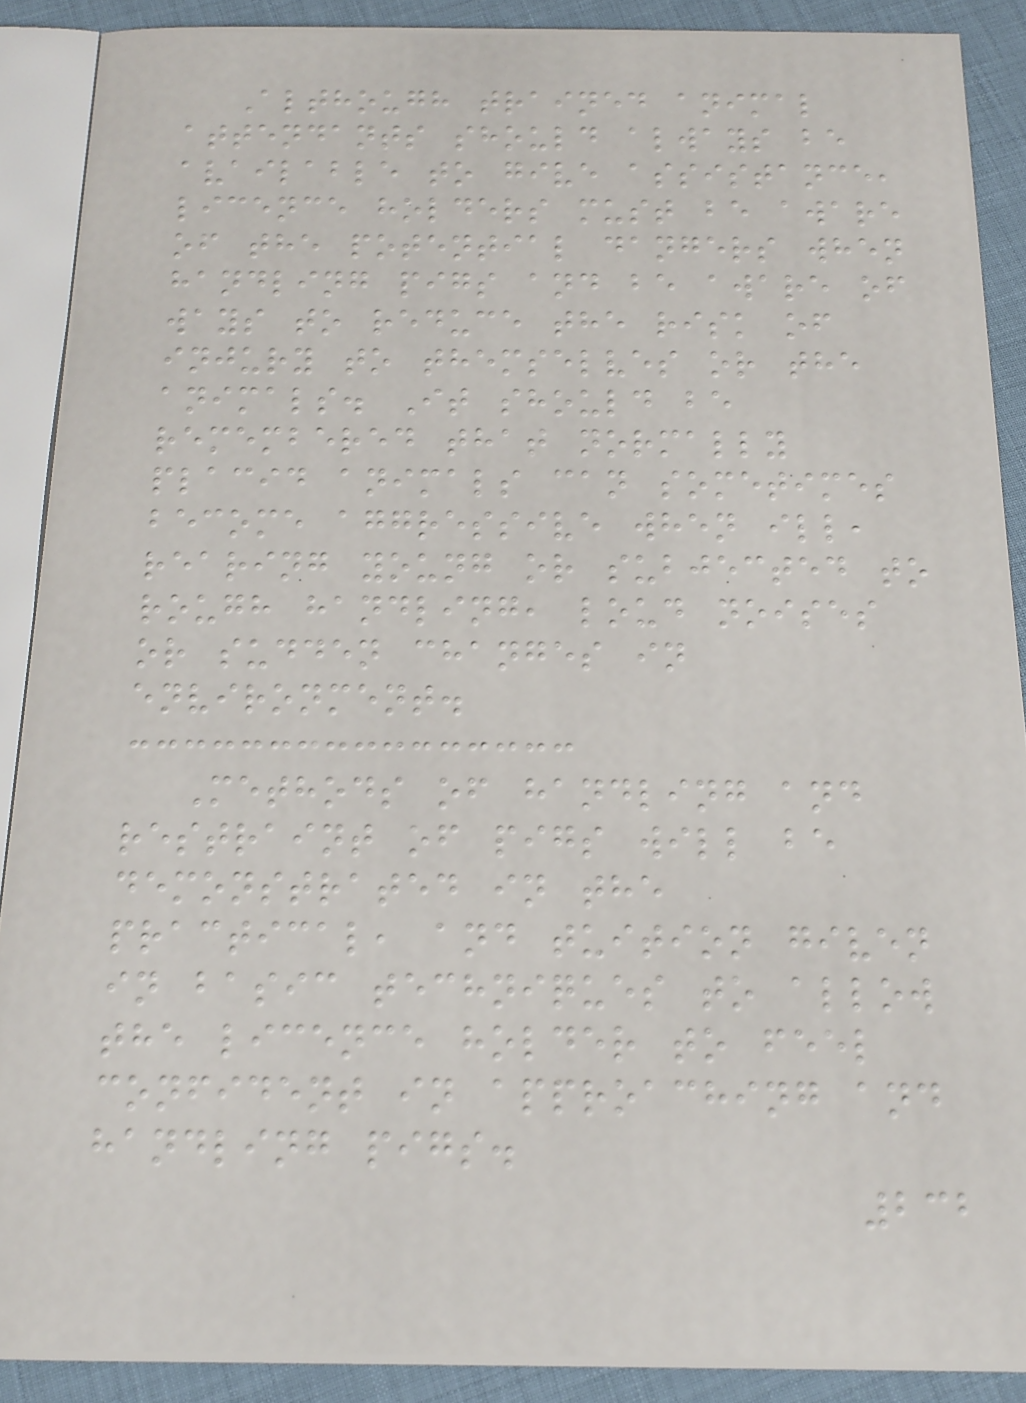Although trained animal
attendants should always be
available to give assistance,
licence holders must be aware
of the potential dangers when
handling pigs and be aware of
ways to reduce the risk of
injury to themselves or the
animals. It should be
remembered that normally
placid animals can sometimes
become aggressive when ill,
rearing young or subjected to
rough handling, loud noises
or sudden changes in
environment.
Methods of handling and
restraint of pigs will be
demonstrated in the
practical, and tuition given
in basic techniques to allow
the licence holder to feel
confident in approaching and
handling pigs.
232
